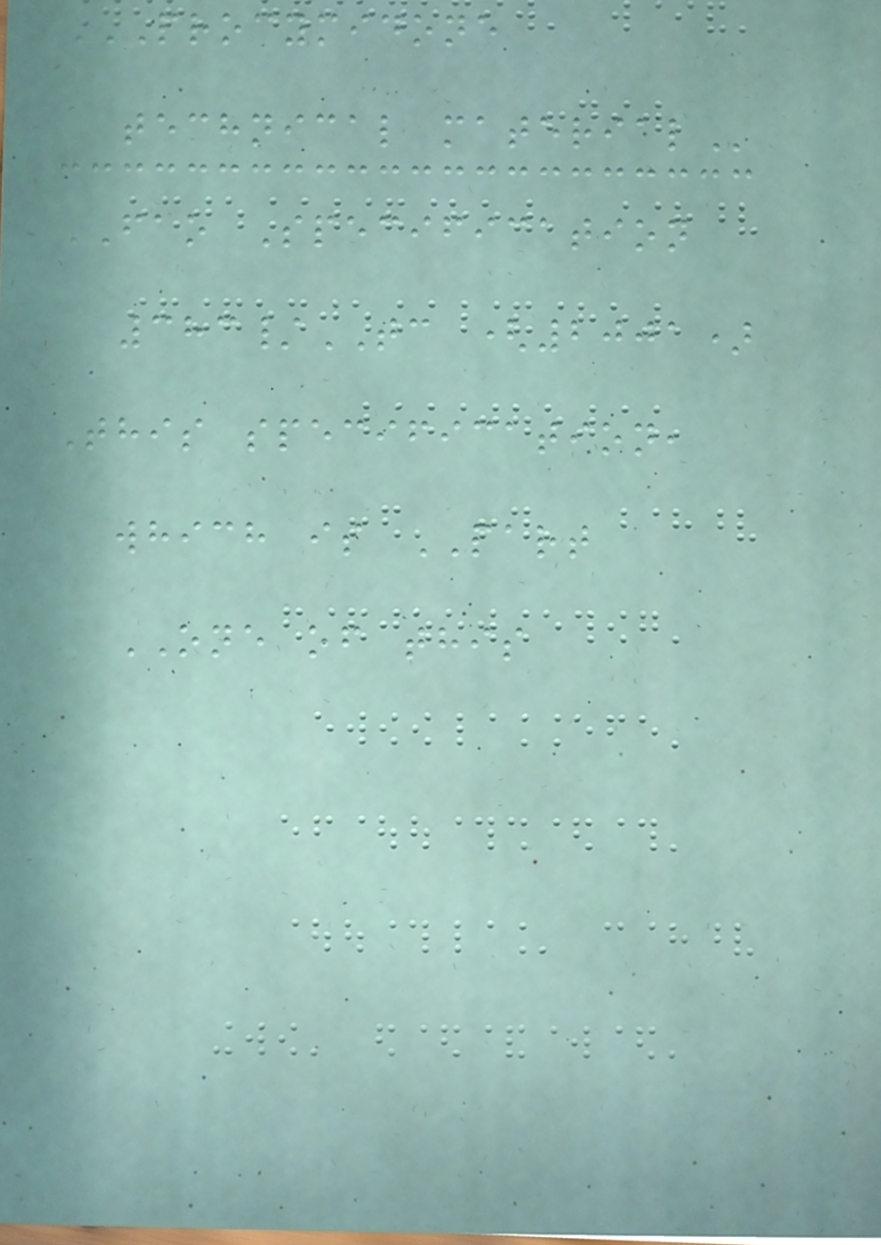PROCYMIDONE
TECHNICAL MATERIAL
FAO Specification
383/TC (2001)
This specification,
which is PART
ONE of this
